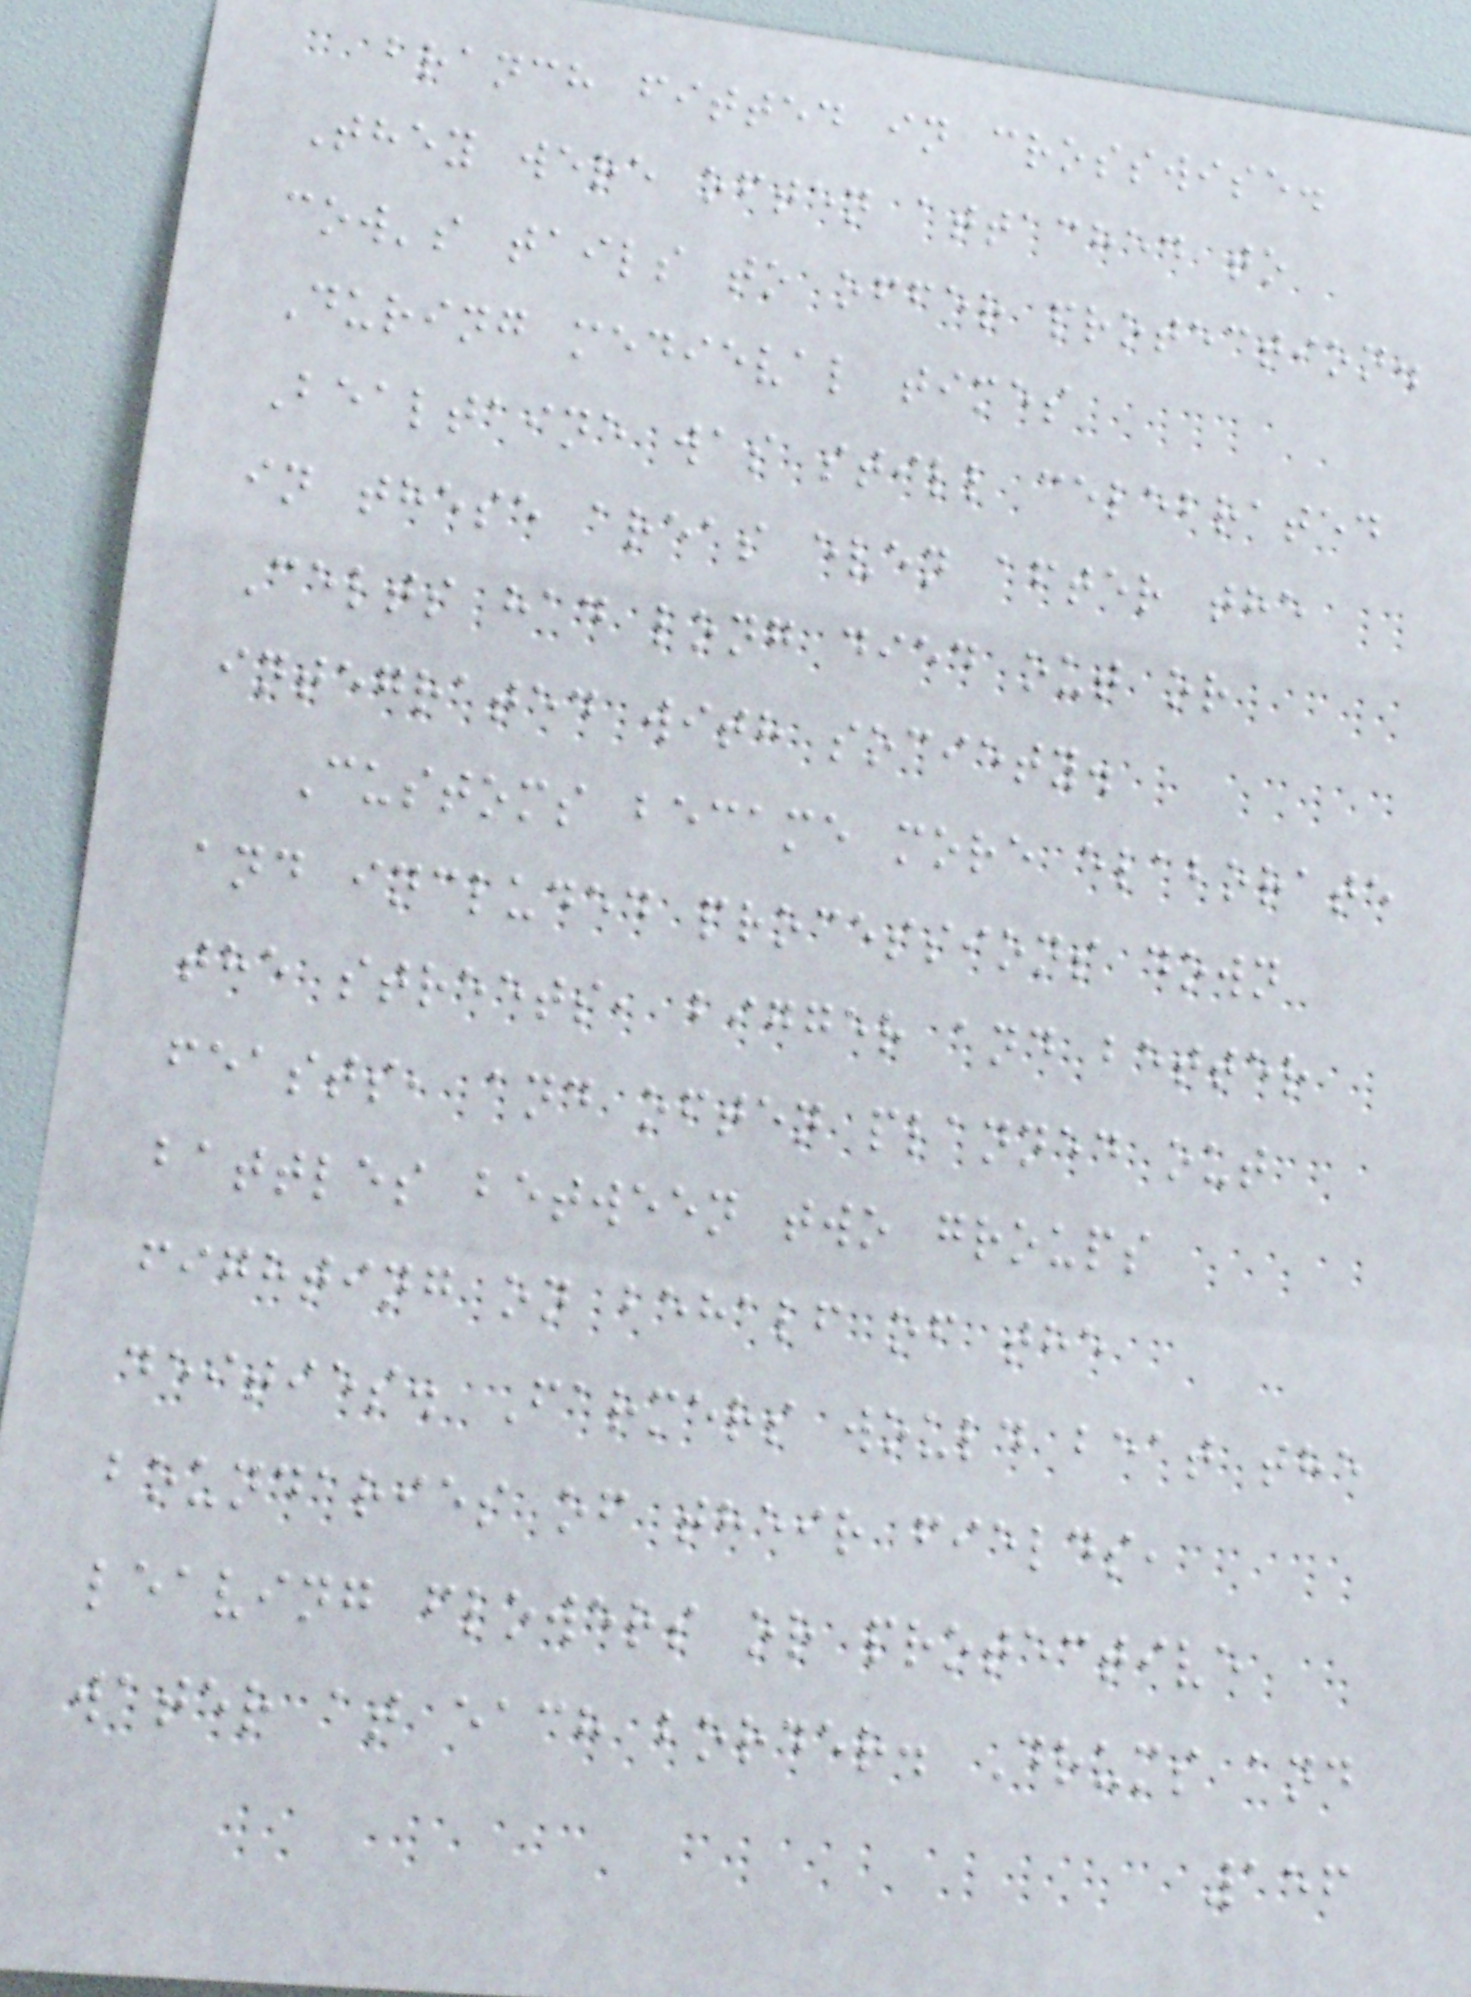branch fitted in crosswise.
They were often attached to
cow's tails to offer protection.
During medieval times
Bealtaine was still celebrated
in these areas even after the
Celts had long died out or
integrated with society.
Customs became more elaborate
and included processions down
the streets, bigger and better
feasts, and often planned out
battles between two groups
fighting on behalf of the
deities. Farmers would beat the
boundaries of their fields,
leaving flowers or protective
water at each border. Drums and
156
